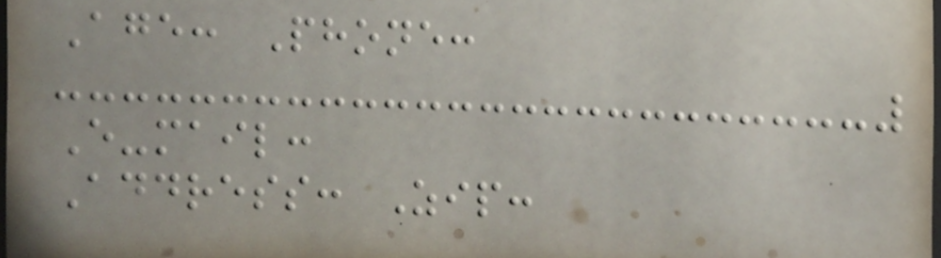Age: Phone:
E-mail:
Address: Zip:
